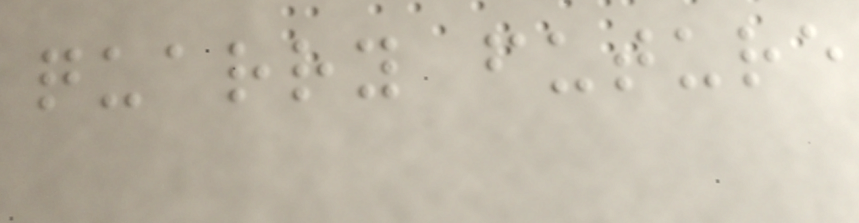quarry future
